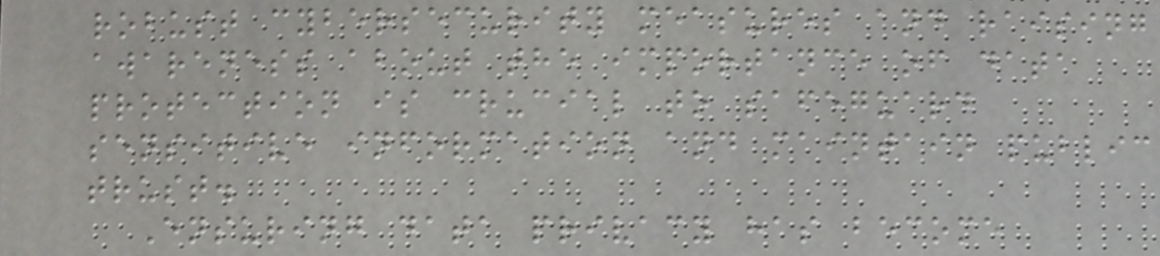robust cybersecurity measures and raising
awareness about the importance of data
protection is crucial to safeguard
sensitive information and maintain public
trust.
Ensuring data privacy has become
